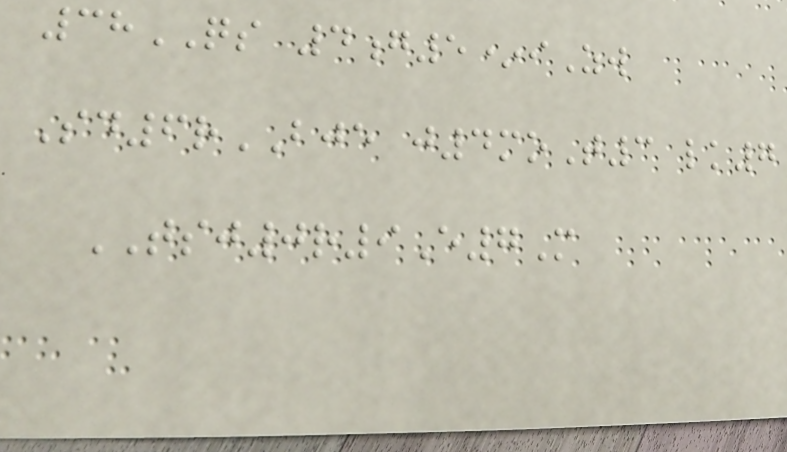38QS 4g5*iZw
Sd6rBJE j4moT3 lk7
TSJ0r9E7M
